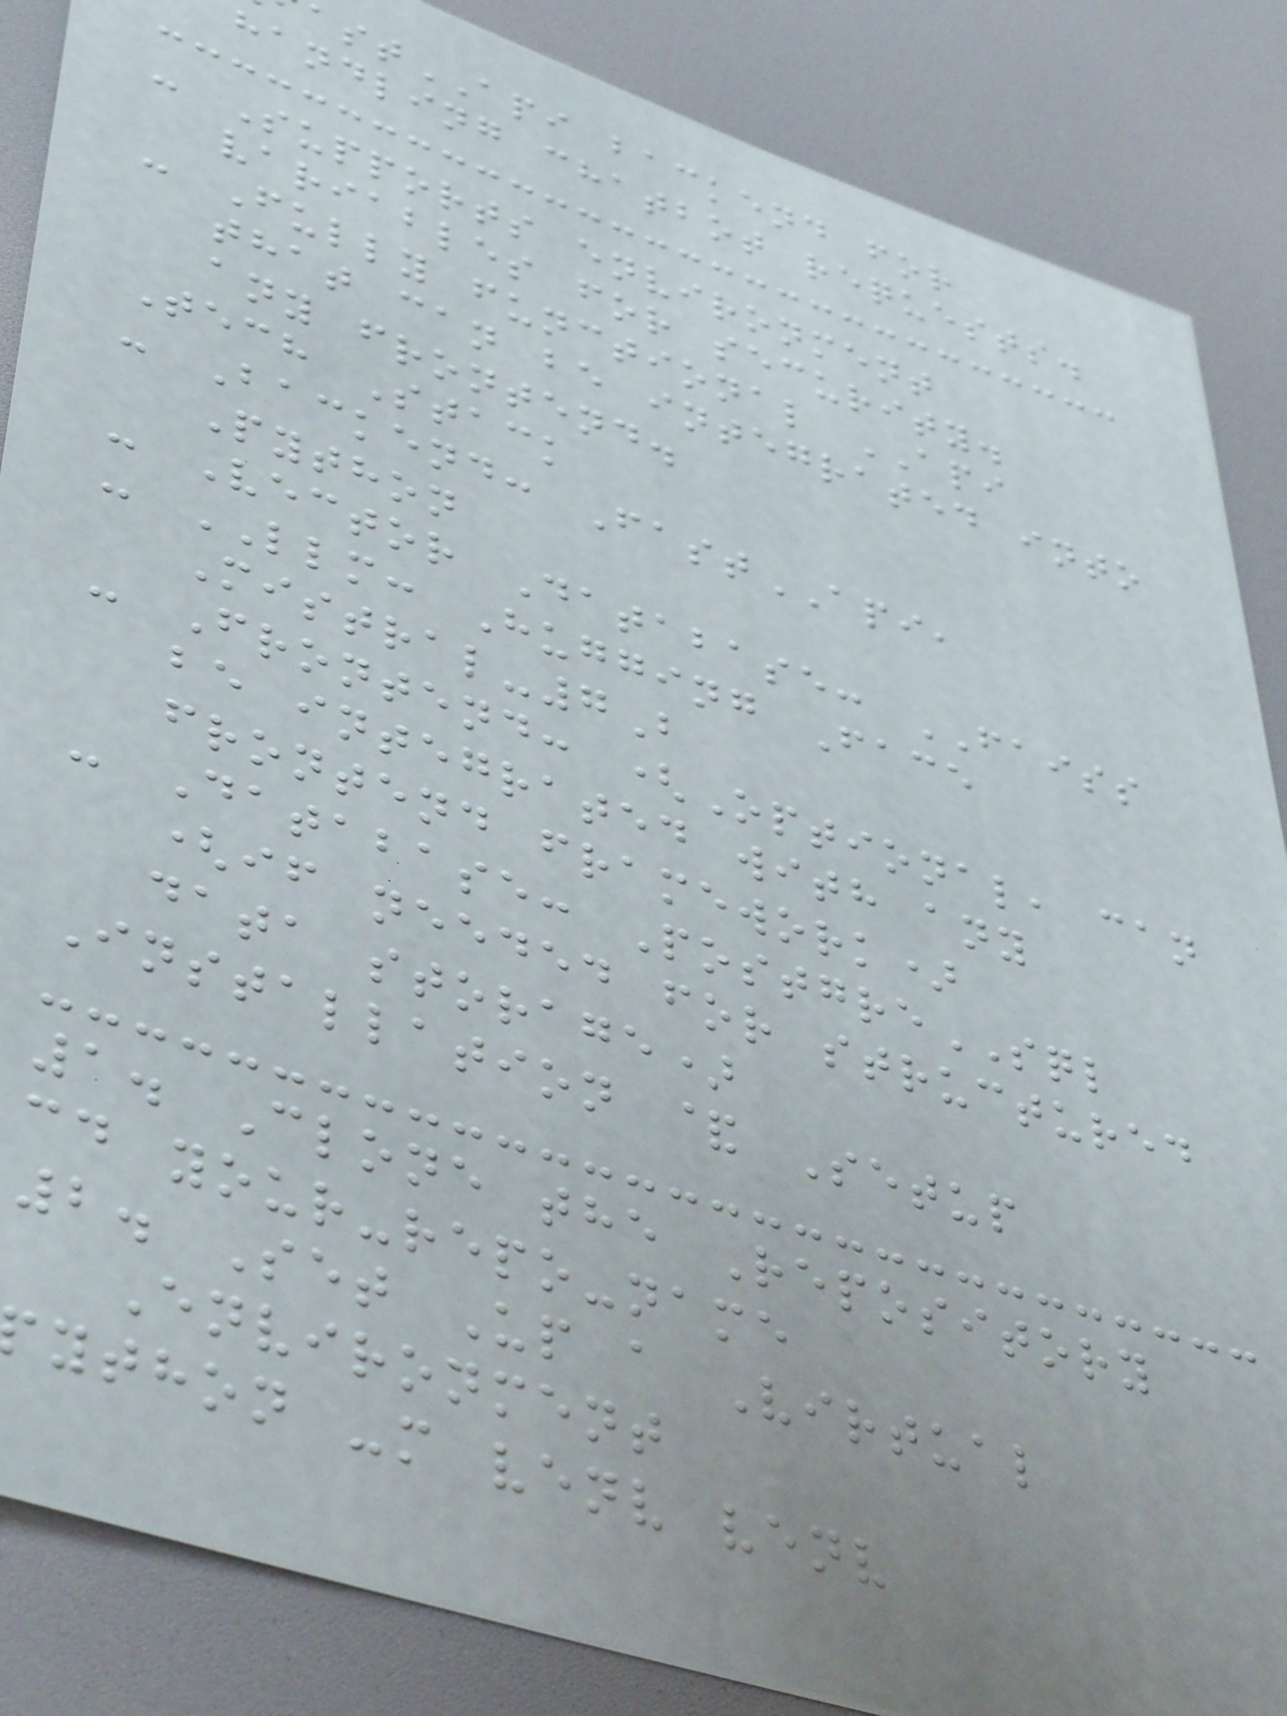astAPI backend for
handling chatbot requests.
- Supports environment
variables for security.
- Fully functional API
that can be integrated into
any frontend.
Tech Stack
- Backend: FastAPI,
Python
- Vector Database: FAISS
- LLM: Hugging Face
Mistral-7B
- Frontend: (Optional, can
be integrated with any
frontend framework)
- Database: PostgreSQL
(if needed for structured
data storage)
Installation & Setup
1. Clone the Repository
cd your-repo-name
2. Set Up a Virtual
Environment
ython -m venv venv
